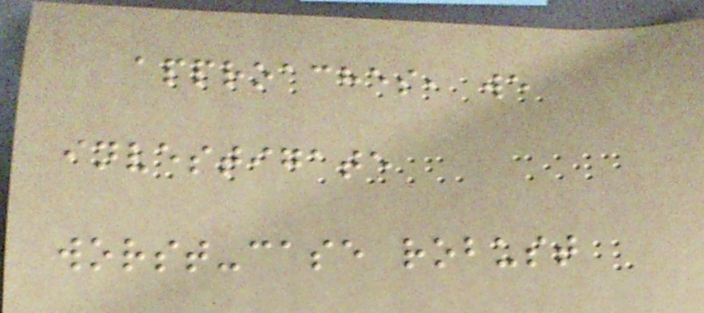approaches, we
investigate
worst-case robust
